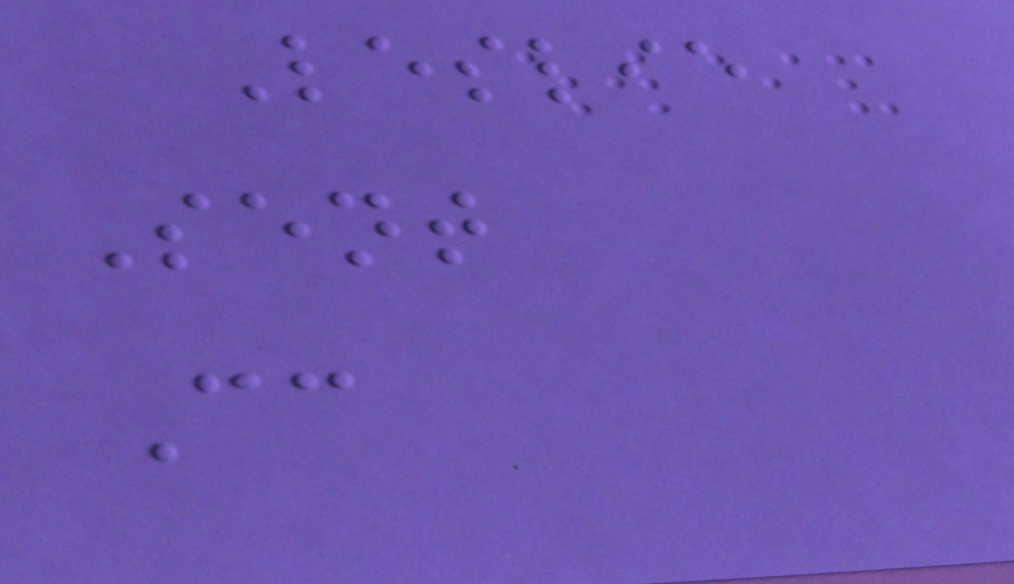Leslie
Sent
Cc
